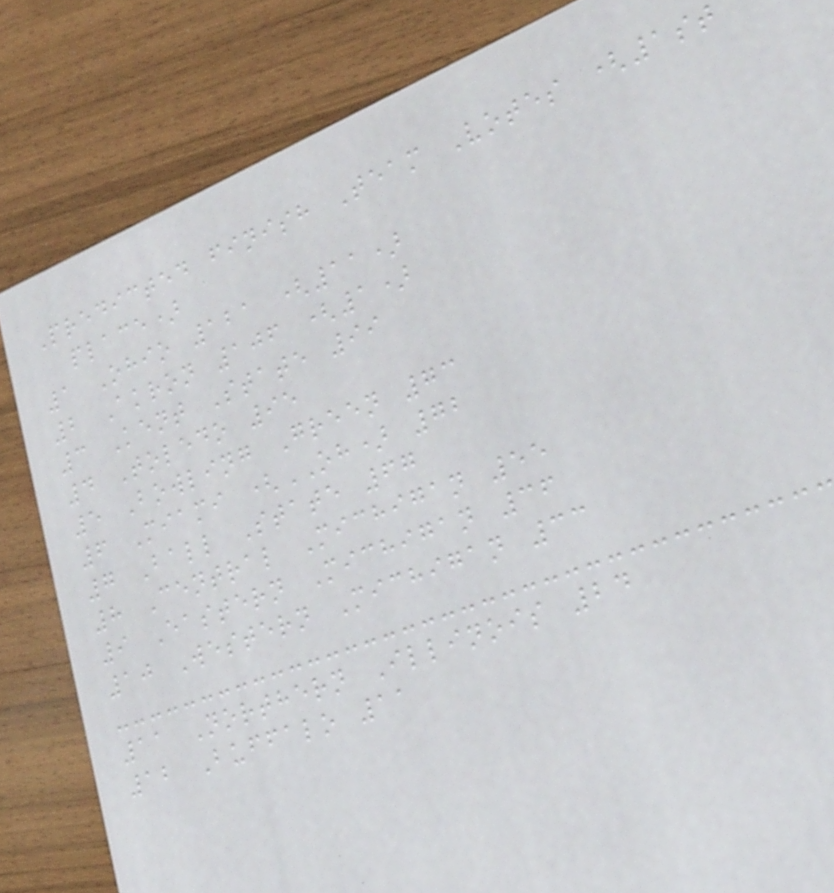Predicted finish Team Votes (1st
place)
1 Ohio 121 (11)
2 Akron 106 (1)
3 Kent State 99
4 Toledo 95
5 Bowling Green 73
6 Miami (OH) 72
7 Ball State 67
8 Central Michigan 55
9 Eastern Michigan 36
10 Western Michigan 33
11 Northern Illinois 24
12 Buffalo 11
